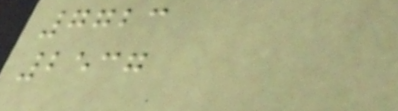7723
2537
